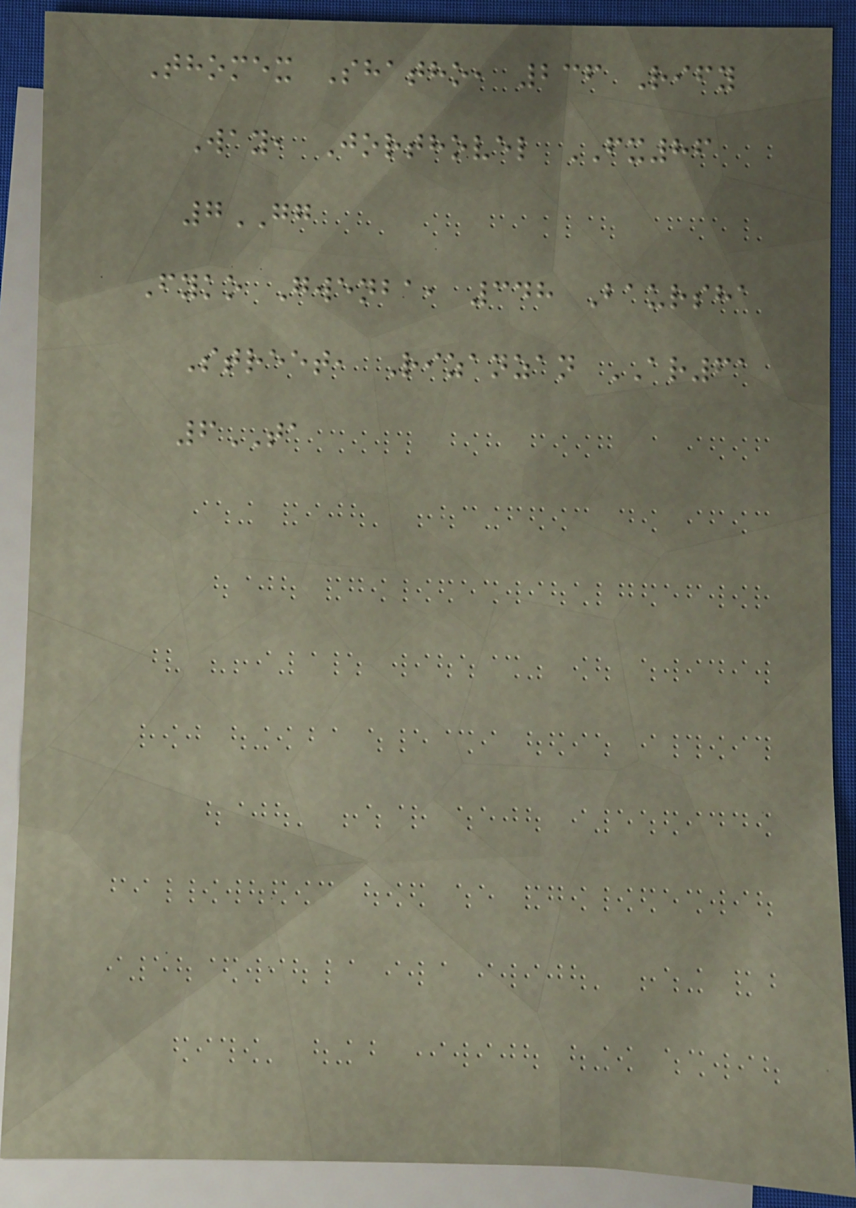Thomex Shatho, 236 Rify
Way, Jorthovel FX86
7GG
Fyko Gwenba, 348 Baursha
Street, Rizanzan AR61
6TA
